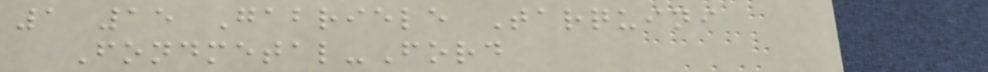1 15 Gabriele Tarquini
Fondmetal-Ford
